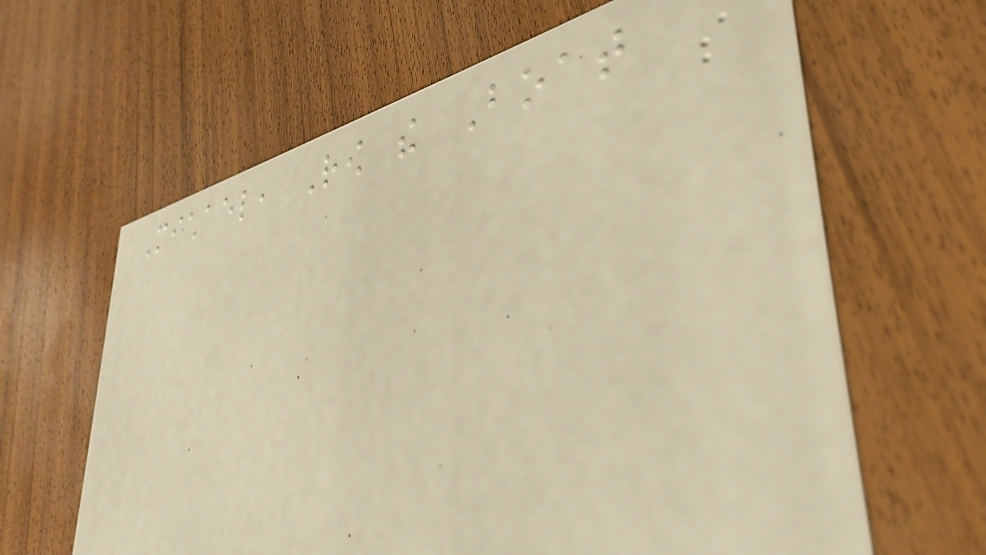Michael, Row the Boat
